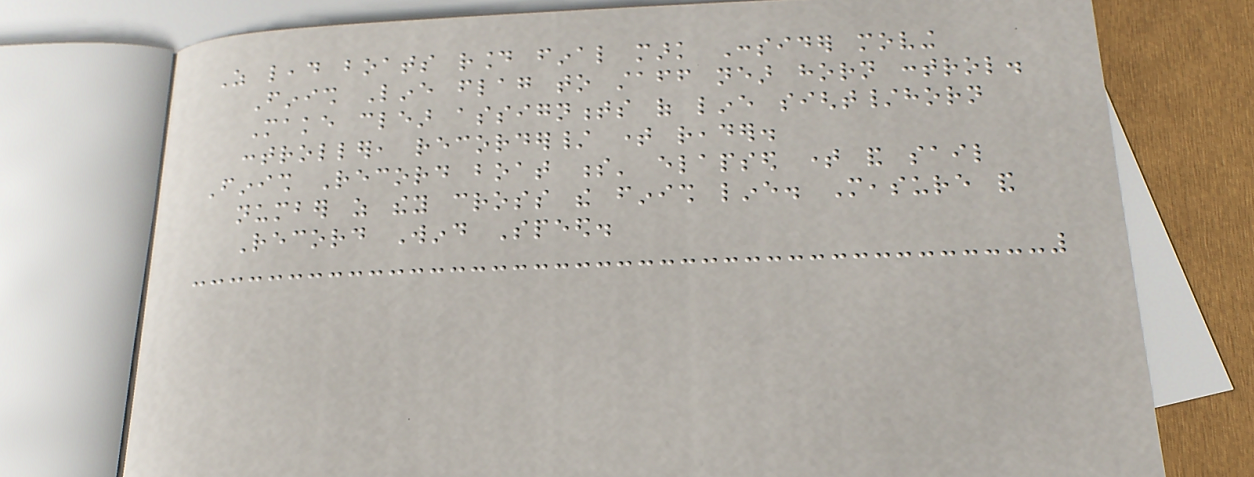As lead boats round final mark Consider moving
Finish Line flag to staff near horn control.
Make clear assignments of line sight/horn
controller, recorder/ time reader.
Finish Record boat s' elapsed time and sail
number as they cross the finish line. Measure and
Record Wind Speed.
